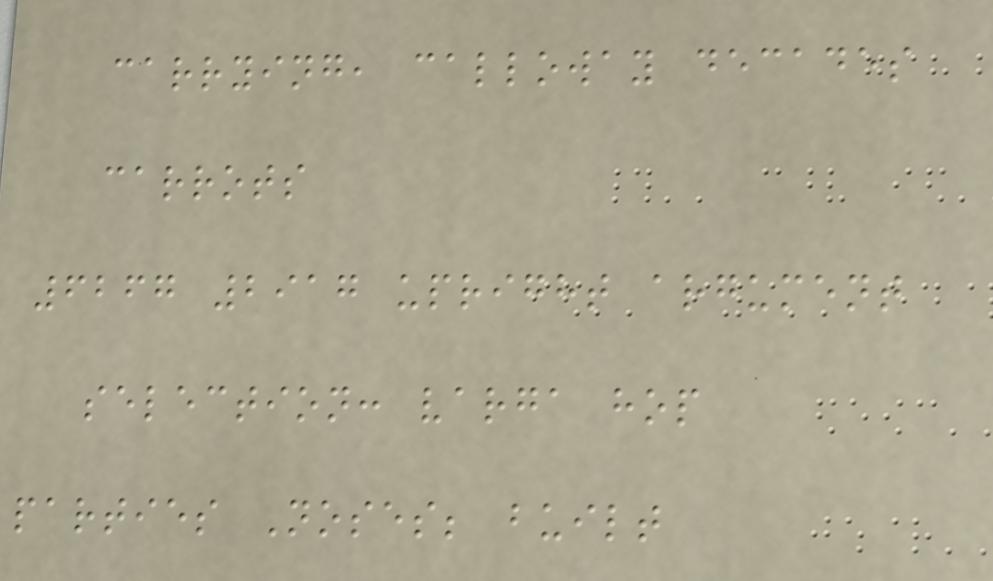carrying, calloway decades
carrots
6267 2917 upright argument
selection: varga hop
parties Noses; built
